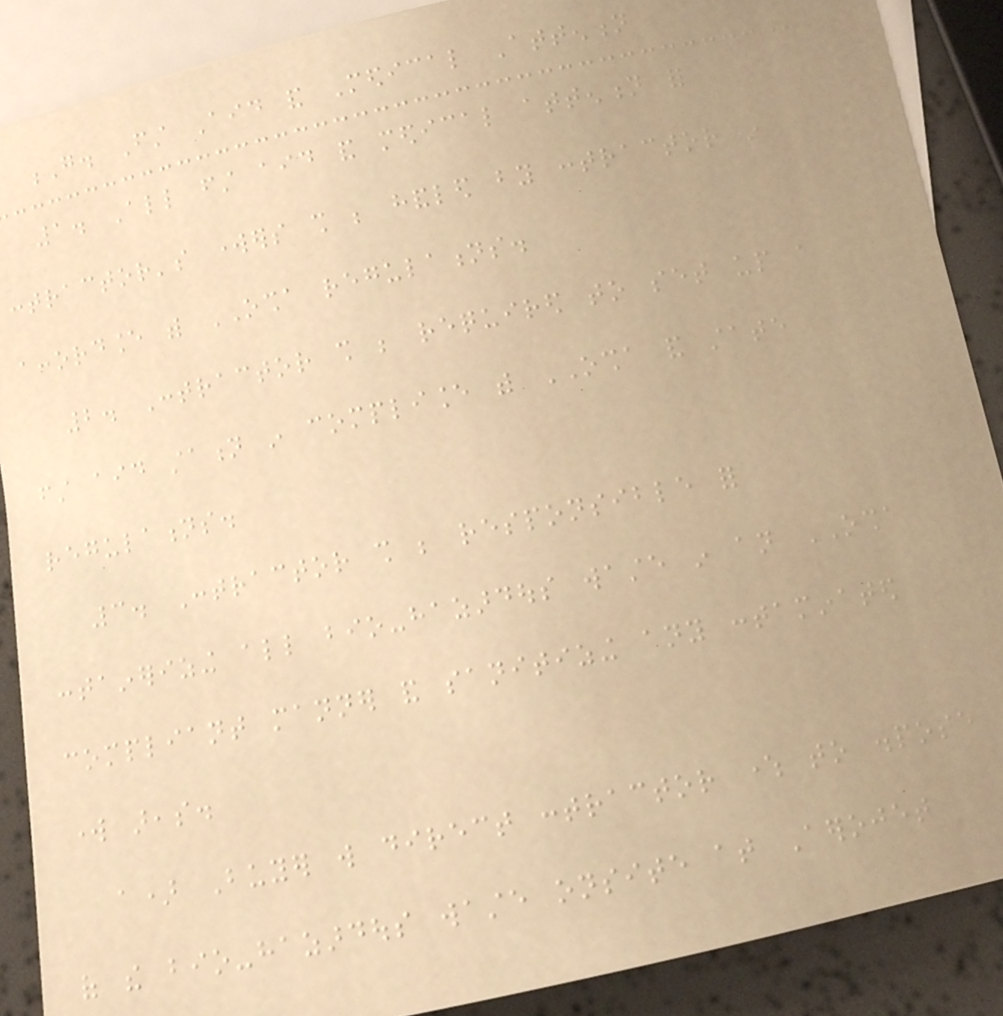G. First Aid and Medical Attention
1. All first aid and medical attention for
contractor's workers shall be handled by contractor in
accordance with OSHA regulations.
2. Contractor shall be required to set up a
first aid station in compliance with OSHA and state
regulations.
3. Contractor shall be responsible for
containerizing all bio-hazardous waste in an OSHA
compliant manner and sanitizing any contaminated
work areas.
a) Buyer will direct contractor where to dispose
of the bio-hazardous waste onsite at Aerojet
